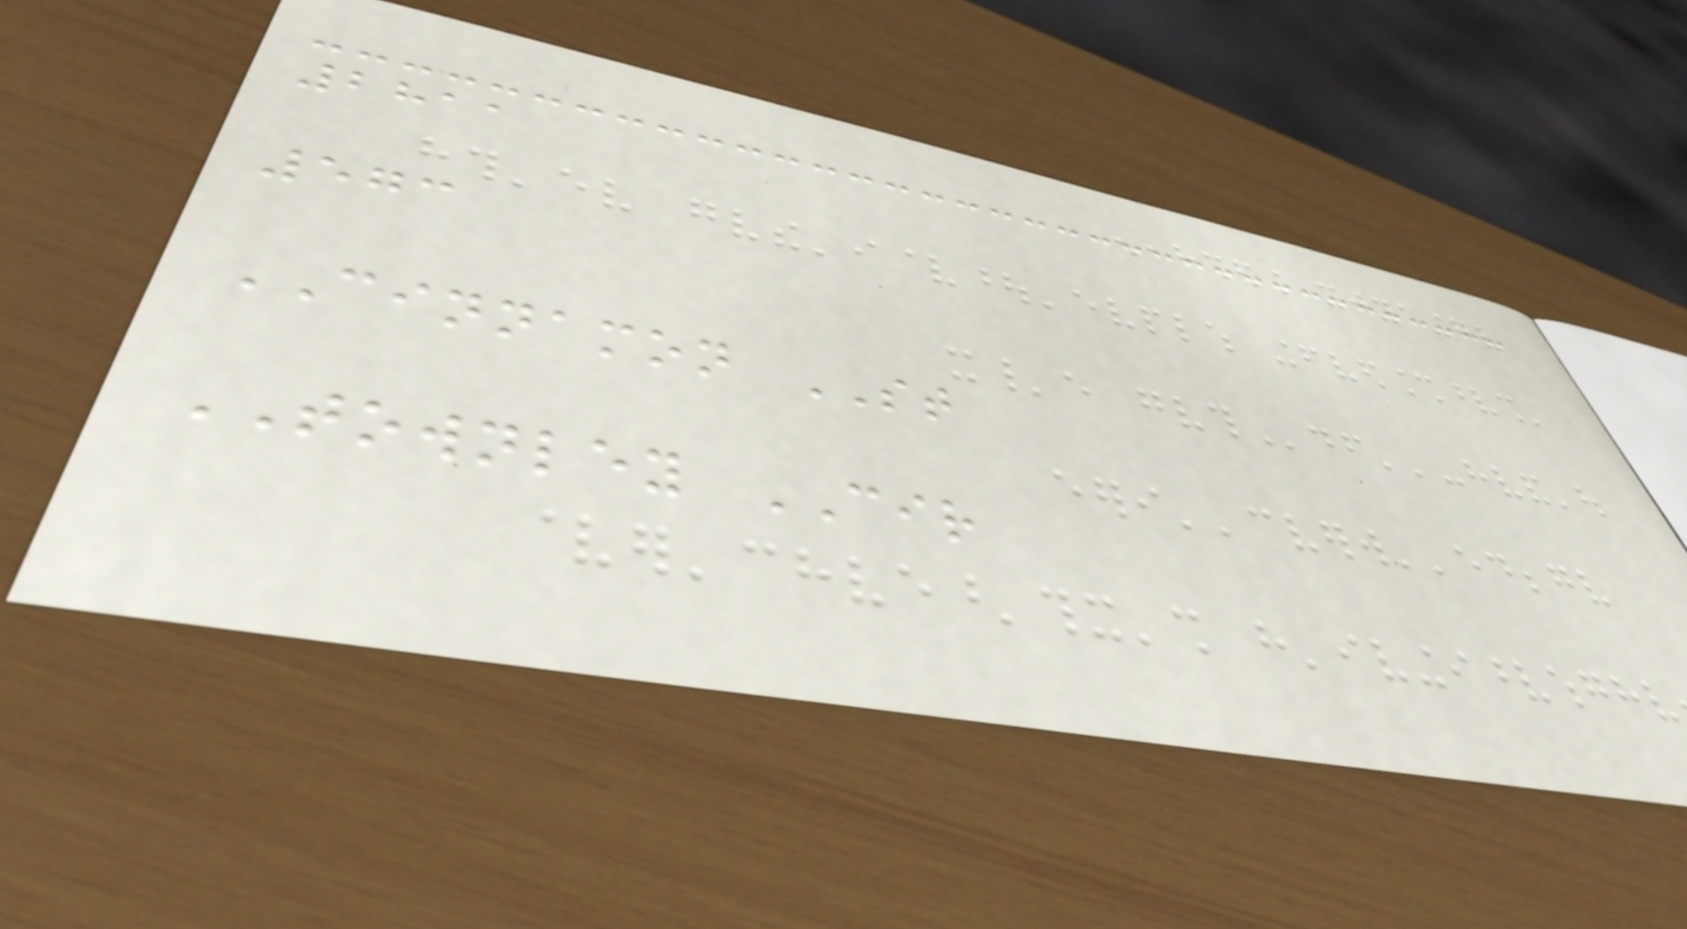2811
573
CINNAMON ST
TOWNLEY CIR
